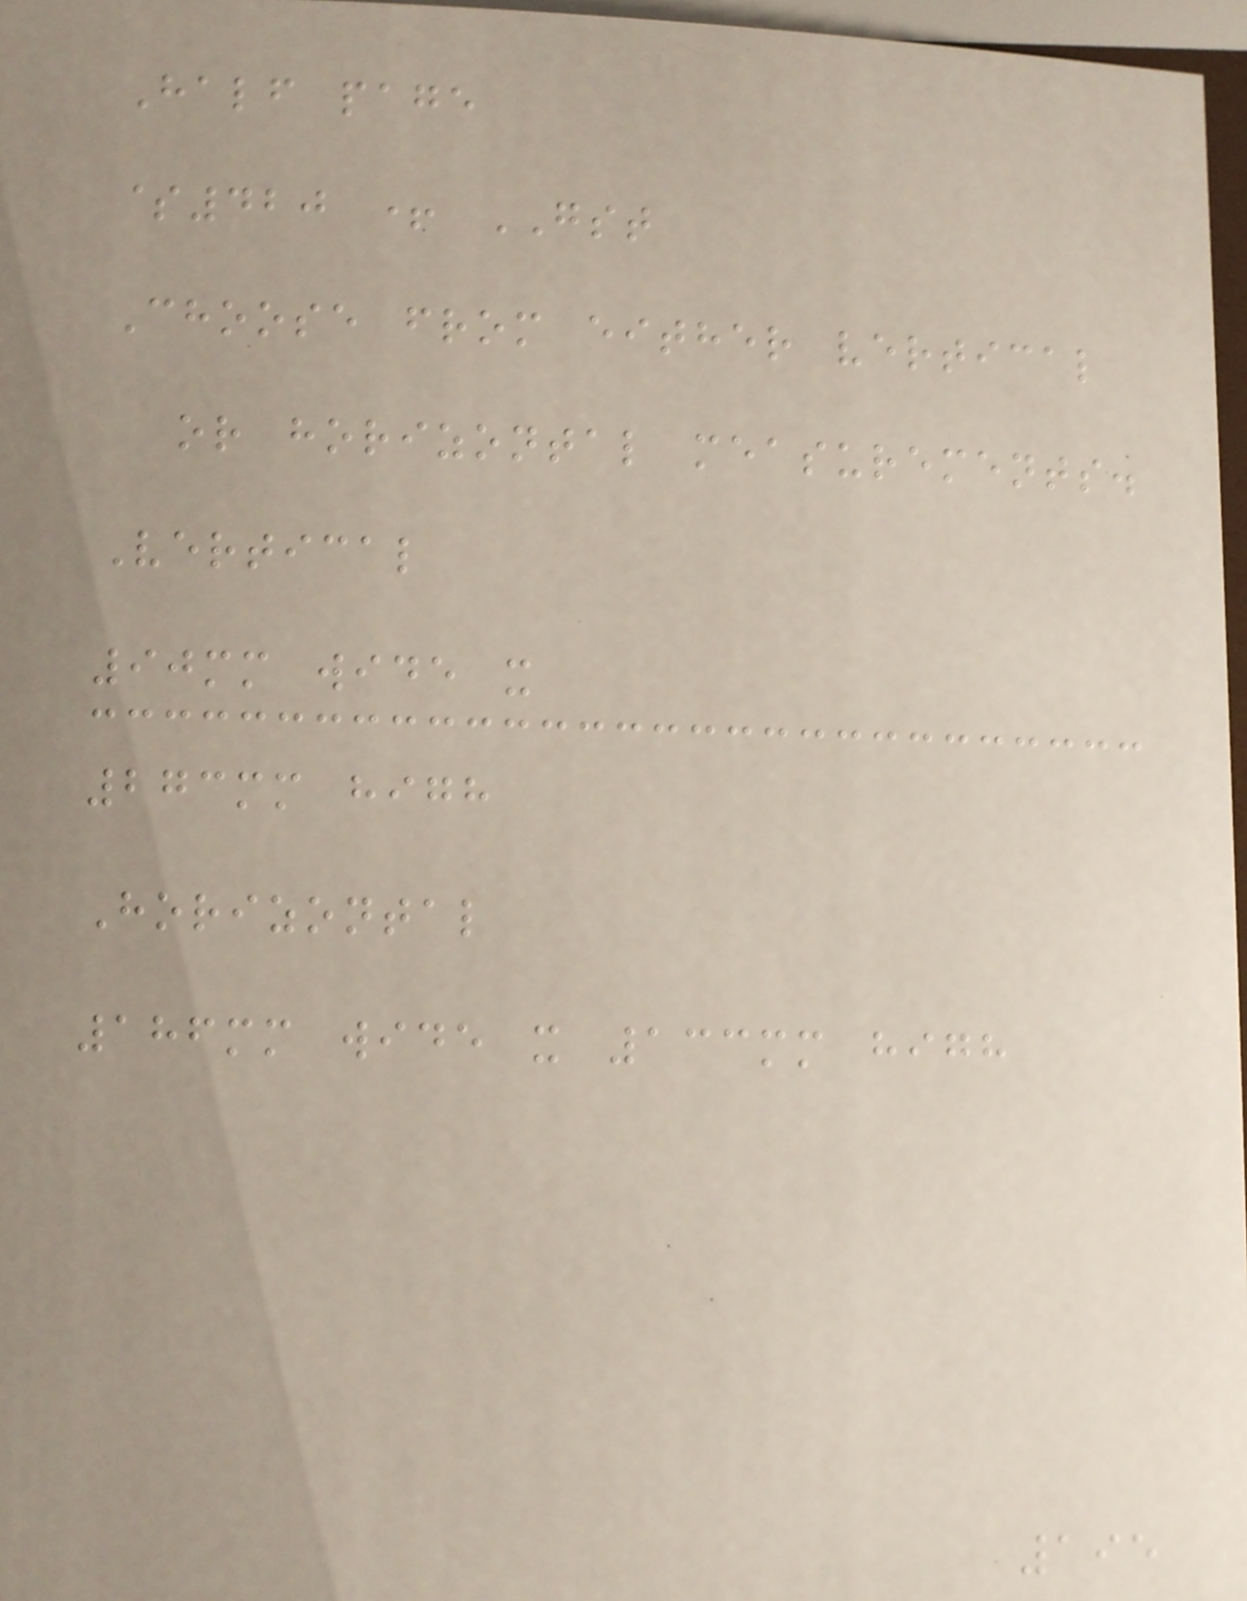Half page
$420 + GST
Choose from either vertical
or horizontal measurements.
Vertical
90mm wide x
273mm high
Horizontal
186mm wide x 133mm high
195
